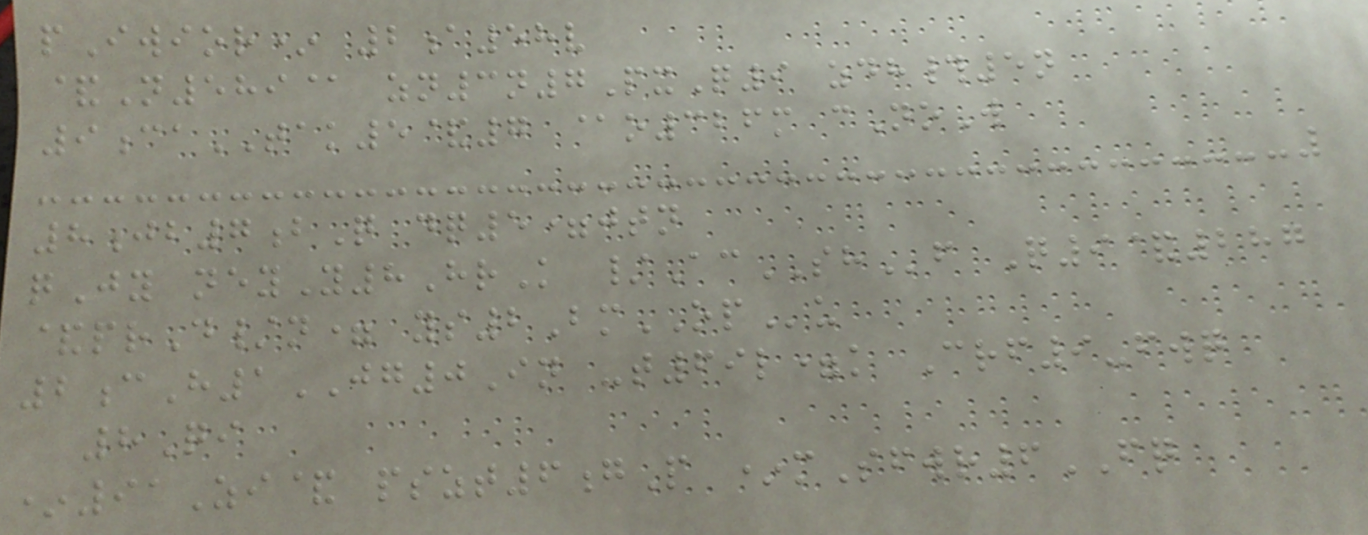pIwior* 2a58v
&N589@ zn3n7PxQ9 zdh#5n
9caTAK5&7 @o326m cNoW
8jb7bQ dq5=jtn
qJy neyY8HrK /AcSHf Q9&287
&prD/n= ys2BmOPu
2cH1JG0In -t69l=k Crf9-fwq
8Qi
*91Zi& pszt6gP *mSfwr6FQ
